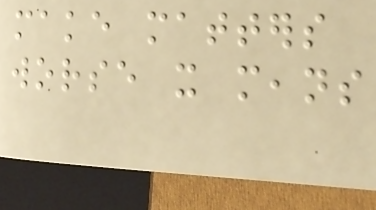make matters
worse it means
